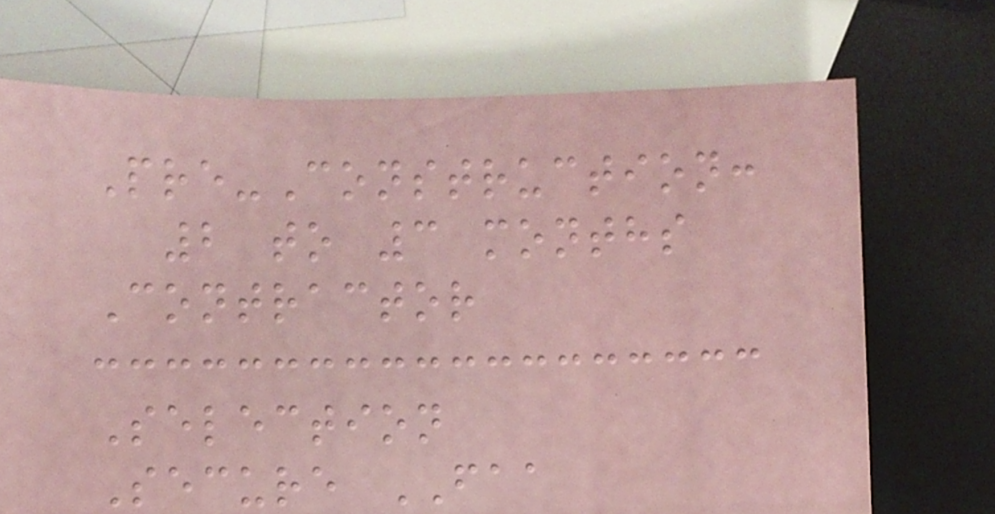Pre-Construction:
2 to 3 months
Contractor
Selection
Secure FAA
